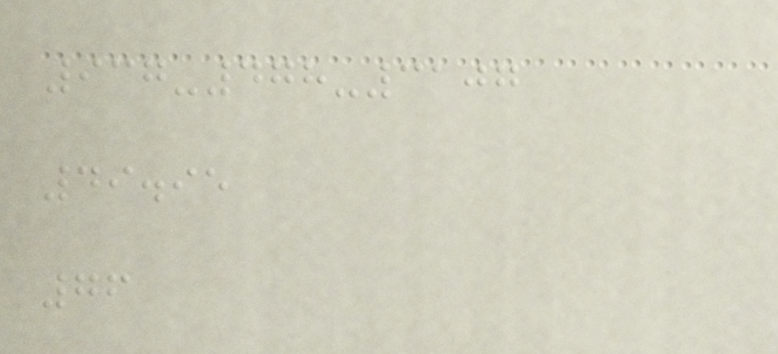937-478-3107
49.95
76
